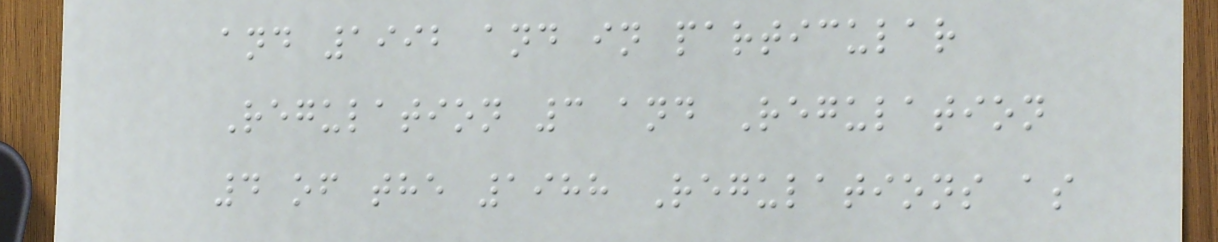and 1992 and in particular
Regulation 3 and Regulation
4 of the 1988 Regulations as
